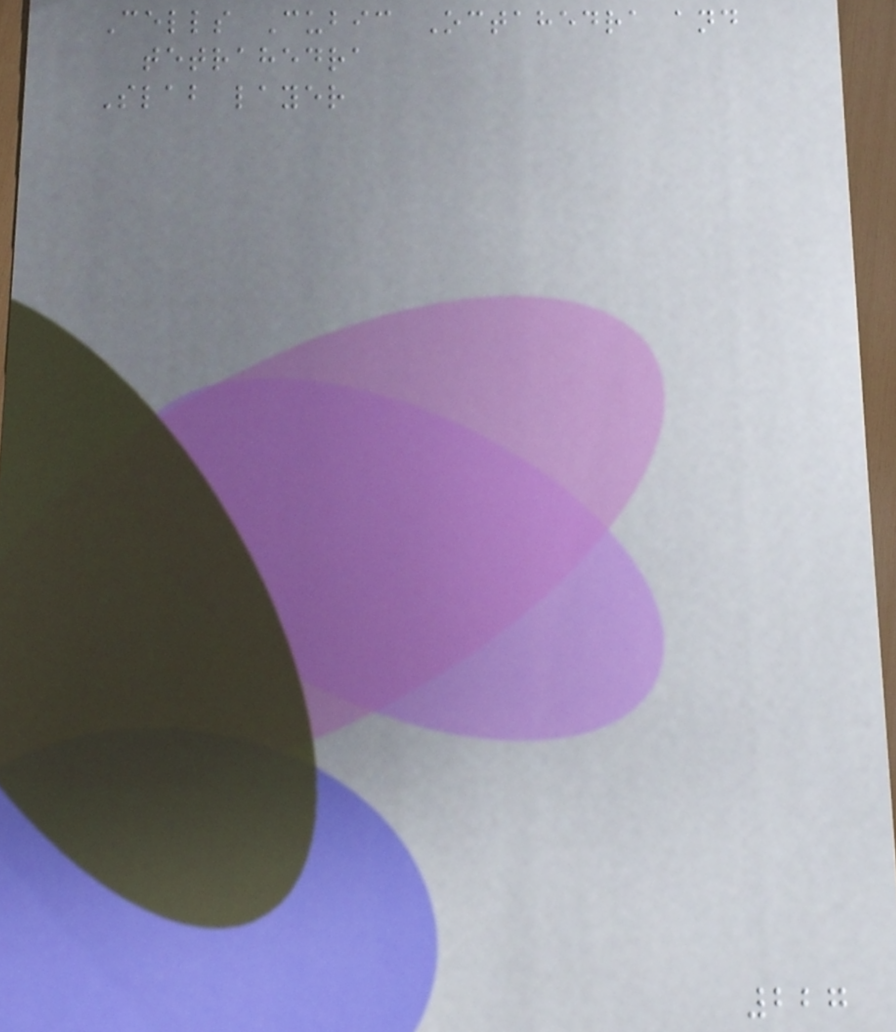Cells Cubic Octahedra and
tetrahedra
Slab layer
227
